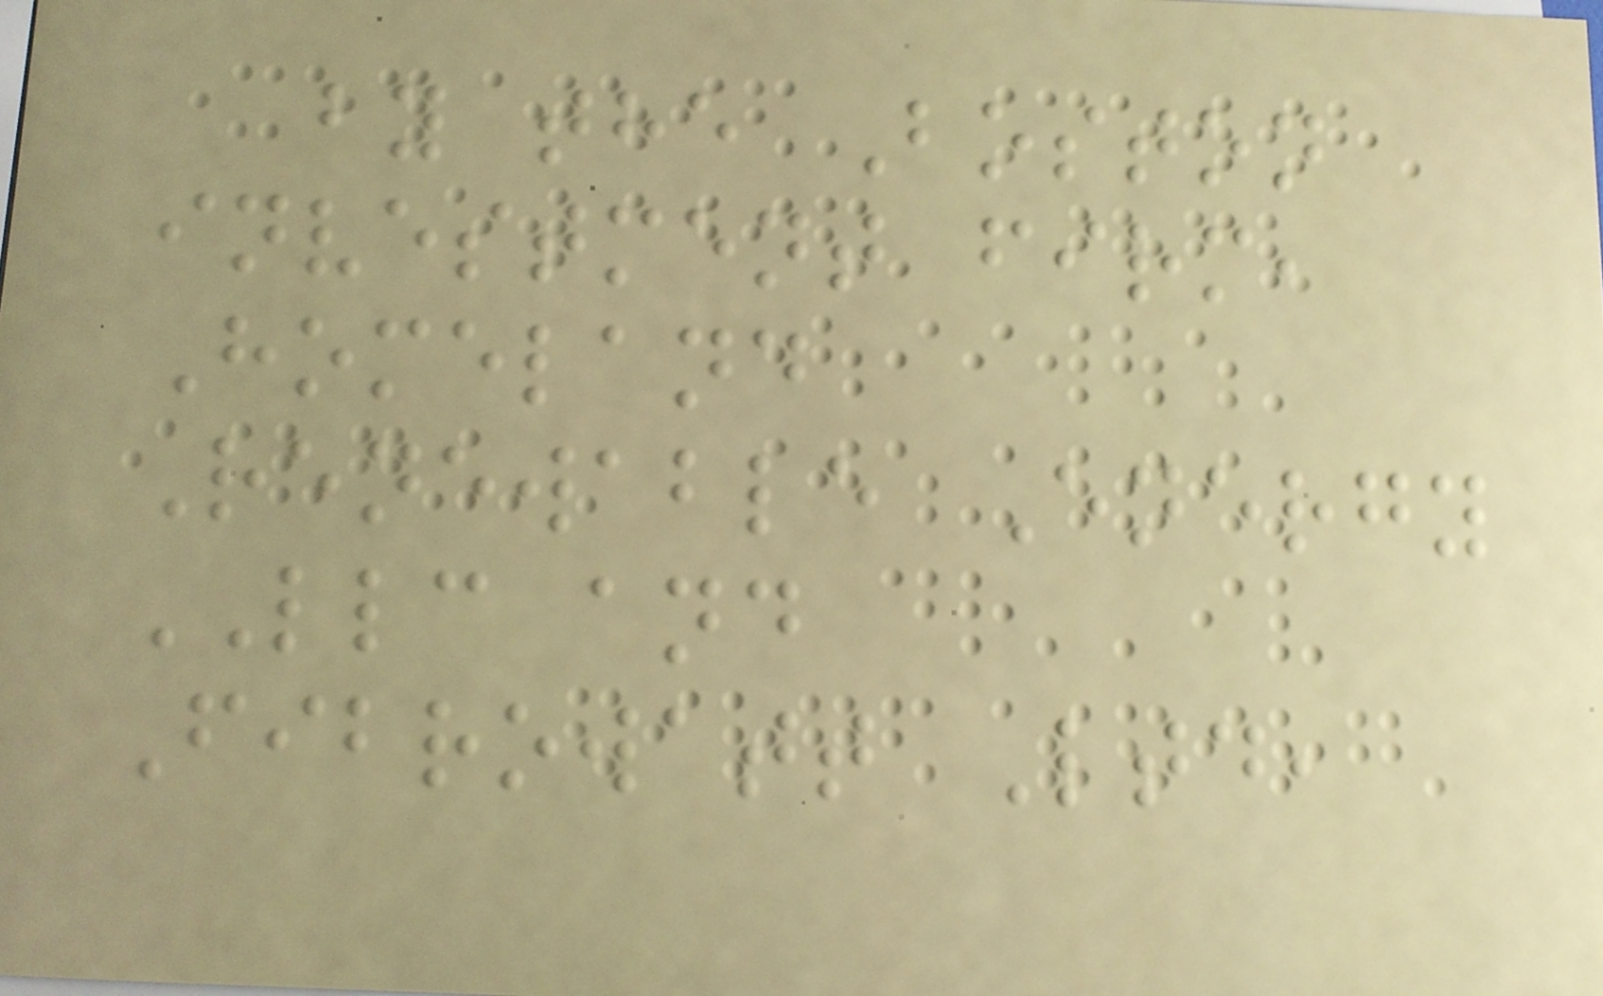by the Boston
investment firm,
Homeland
Renewable Energy
LLC and
Fibrowatt Ltd,
